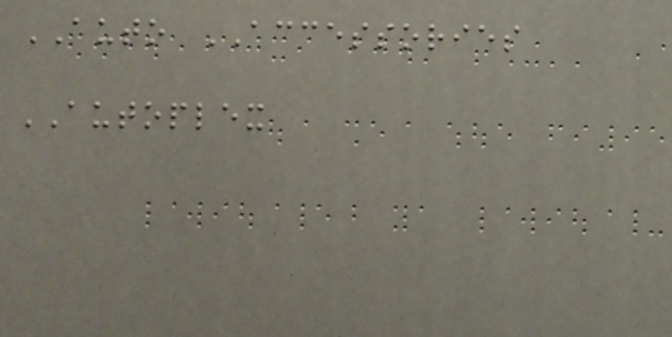AUTO ACCESSORIES
AUTOPLEX
